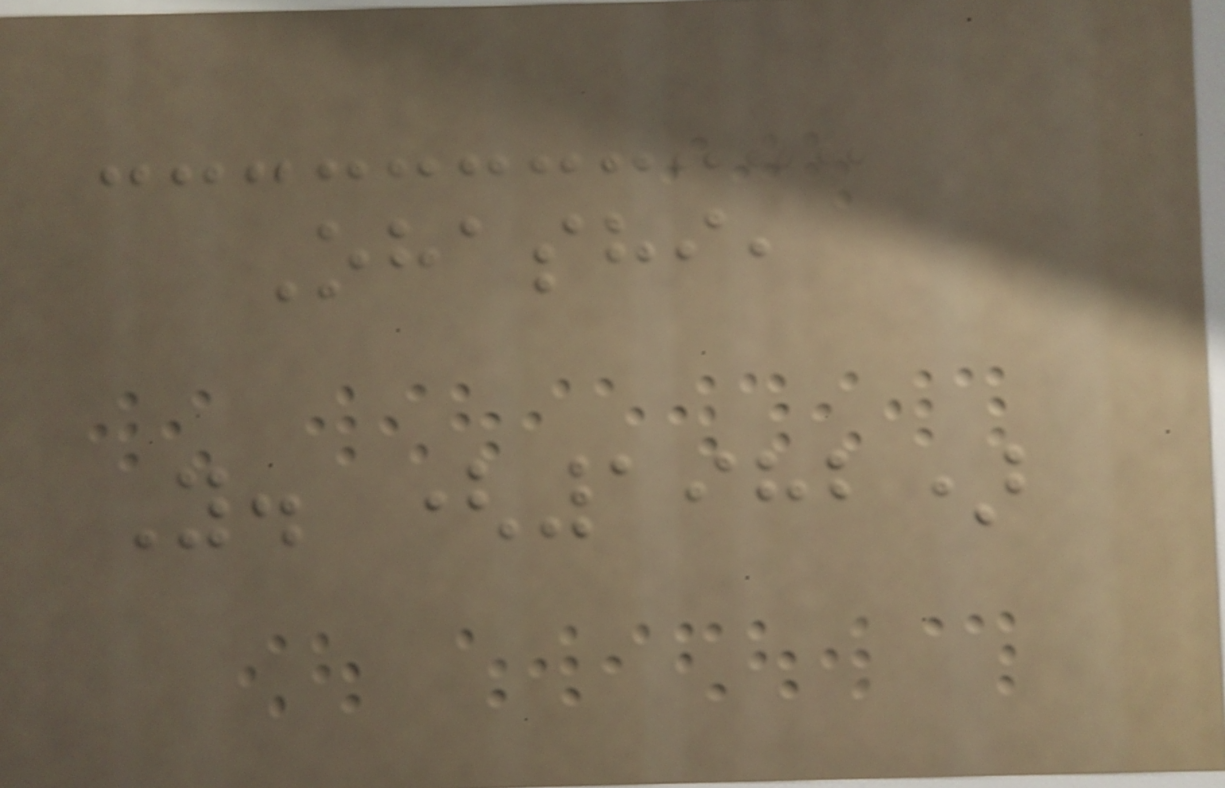Ohashi,
Y. (1982)
